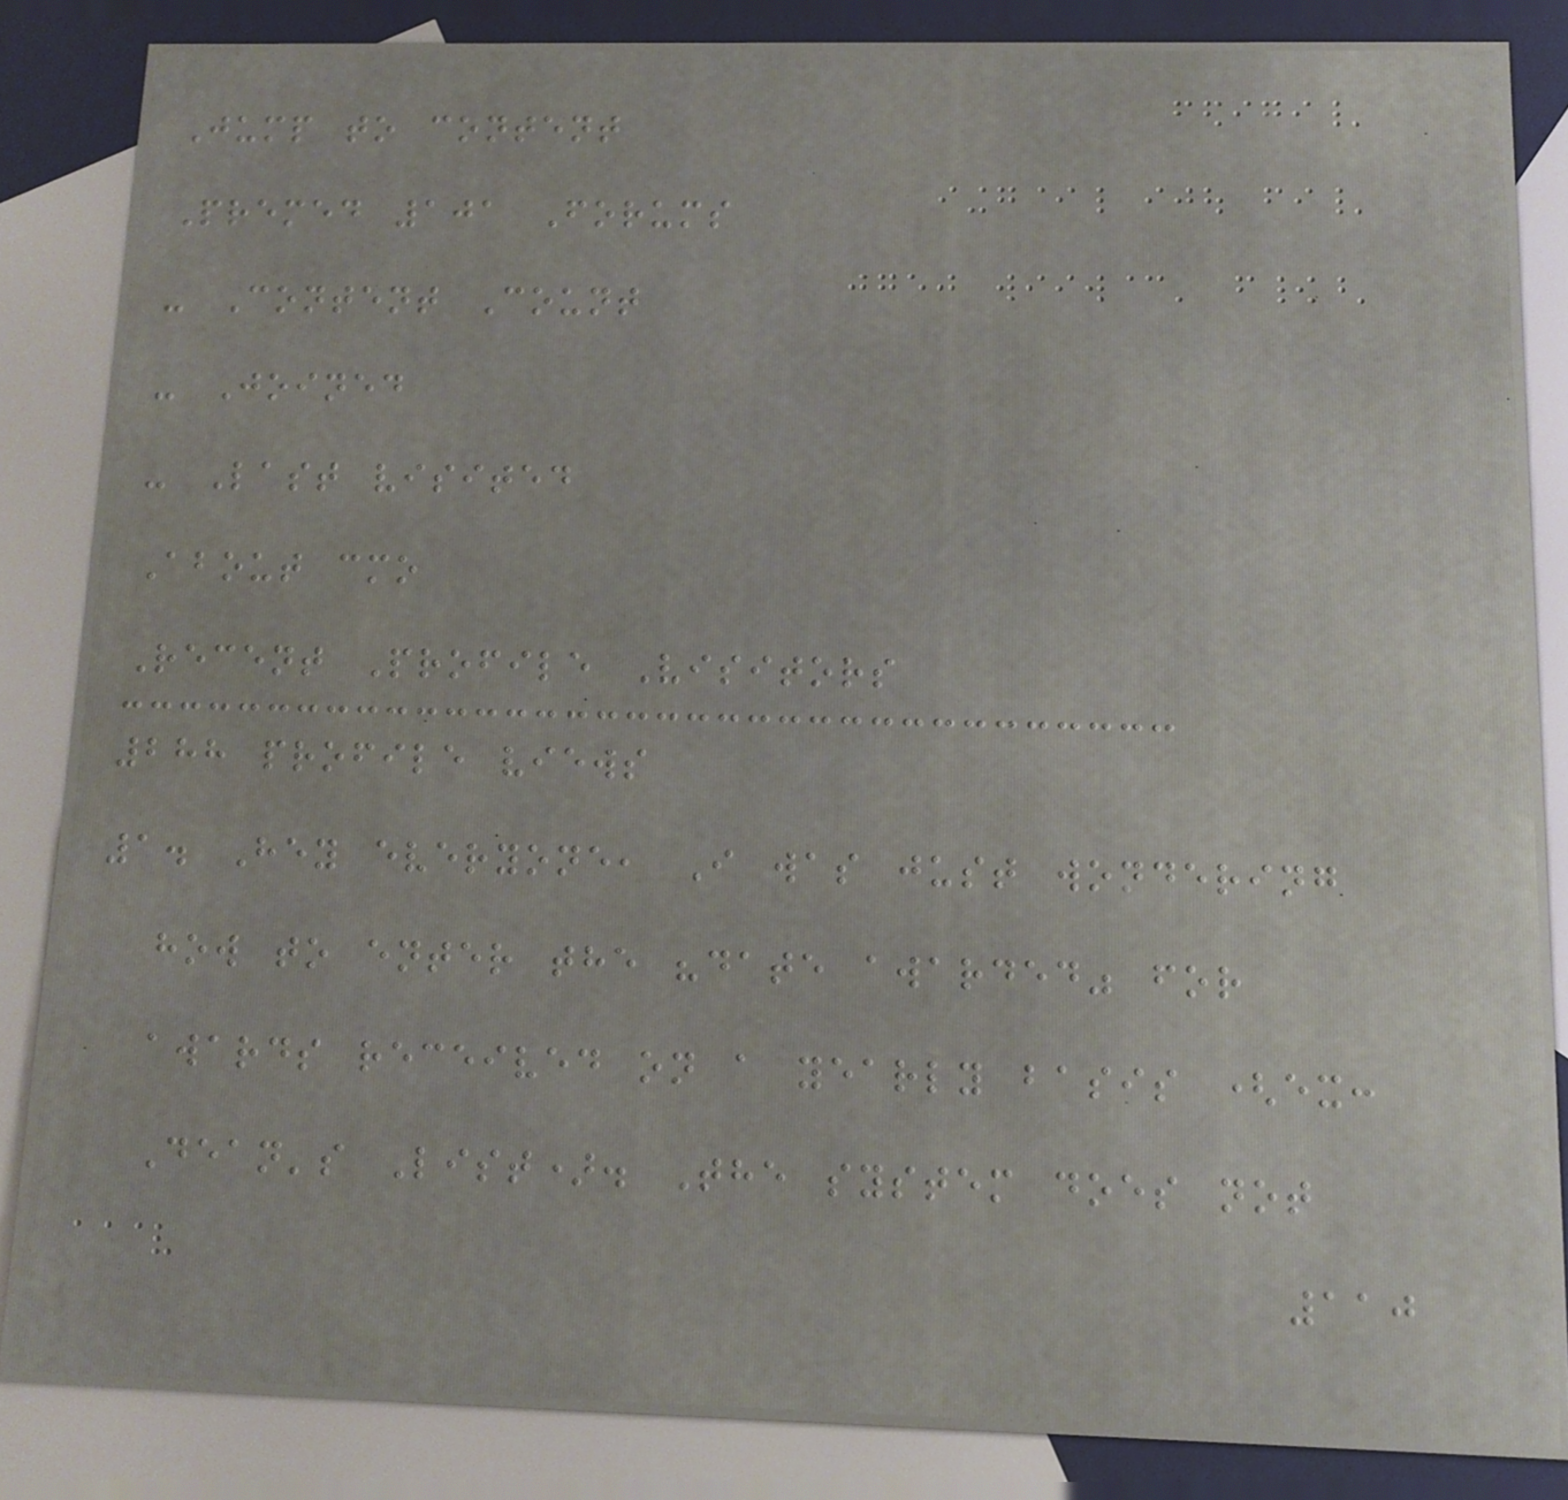Jump to content
Premed 101 Forums
- Content Count
- Joined
- Last visited
About cmo
Recent Profile Visitors
288 profile views
1. Hey everyone, I was just wondering
how to enter the "date awarded" for
awards received on a yearly basis (ex:
Dean's List). The system does not
110
